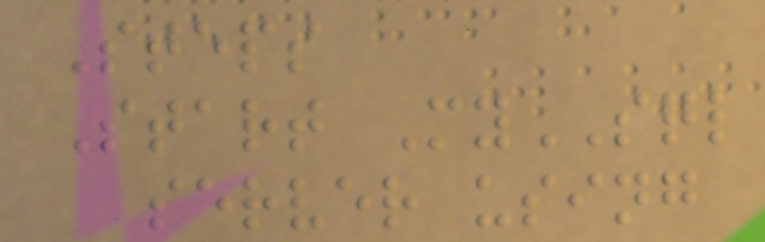Steps
Start MySQL
server using
